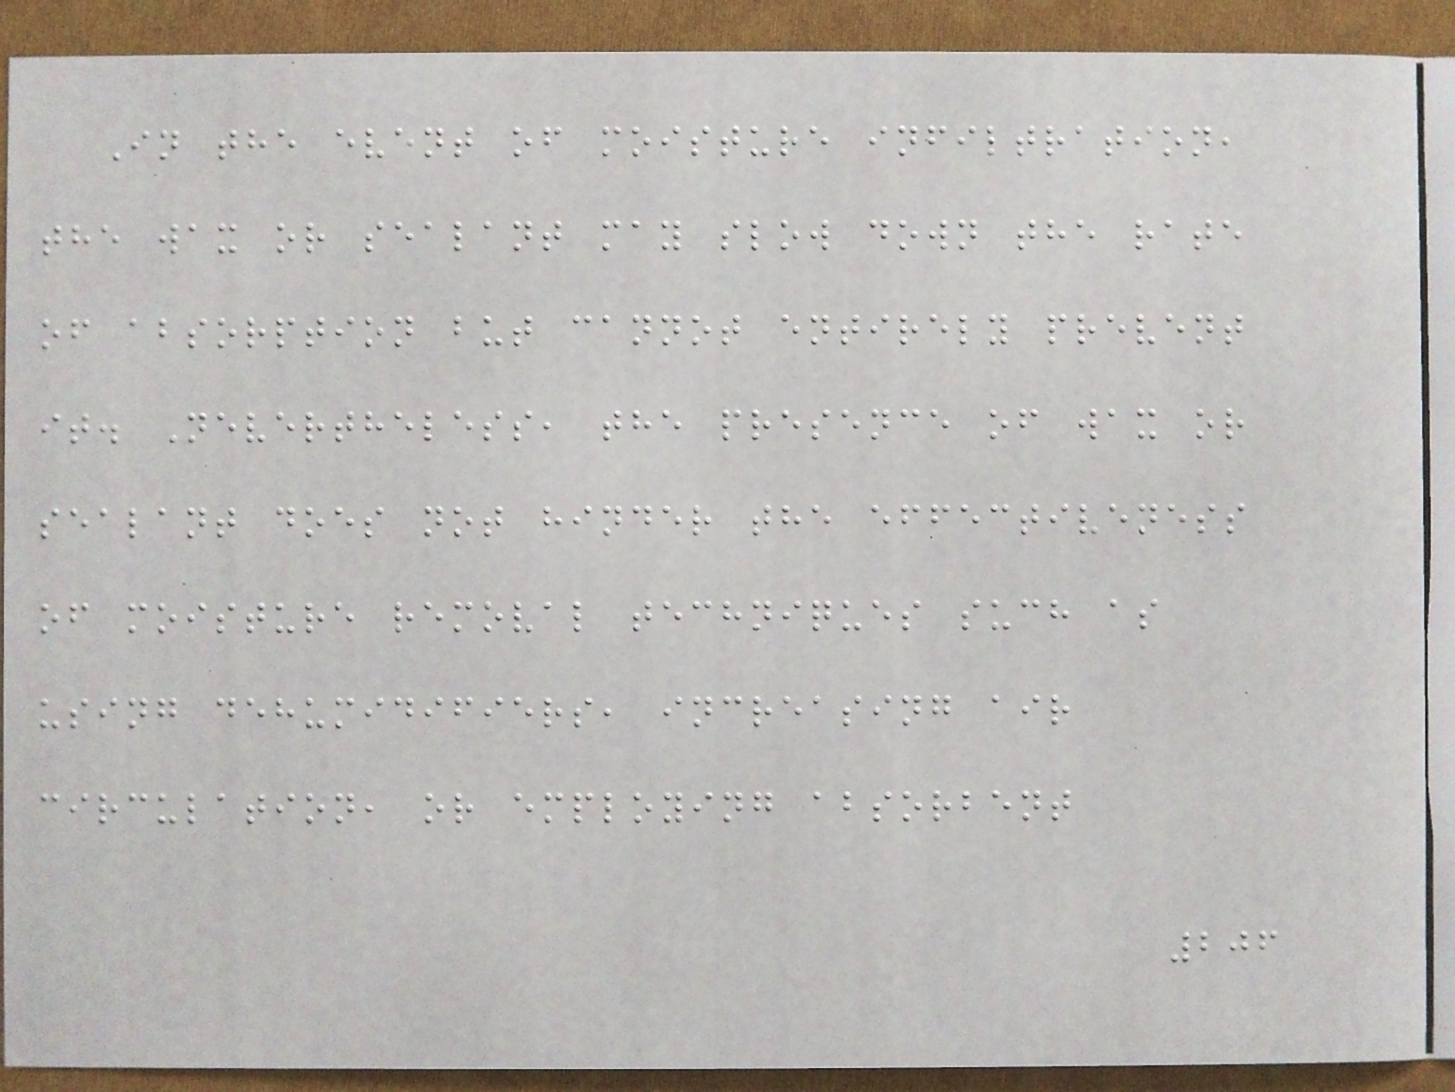In the event of moisture infiltration,
the wax or sealant may slow down the rate
of absorption but cannot entirely prevent
it. Nevertheless, the presence of wax or
sealant does not hinder the effectiveness
of moisture removal techniques such as
using dehumidifiers, increasing air
circulation, or employing absorbent
206
